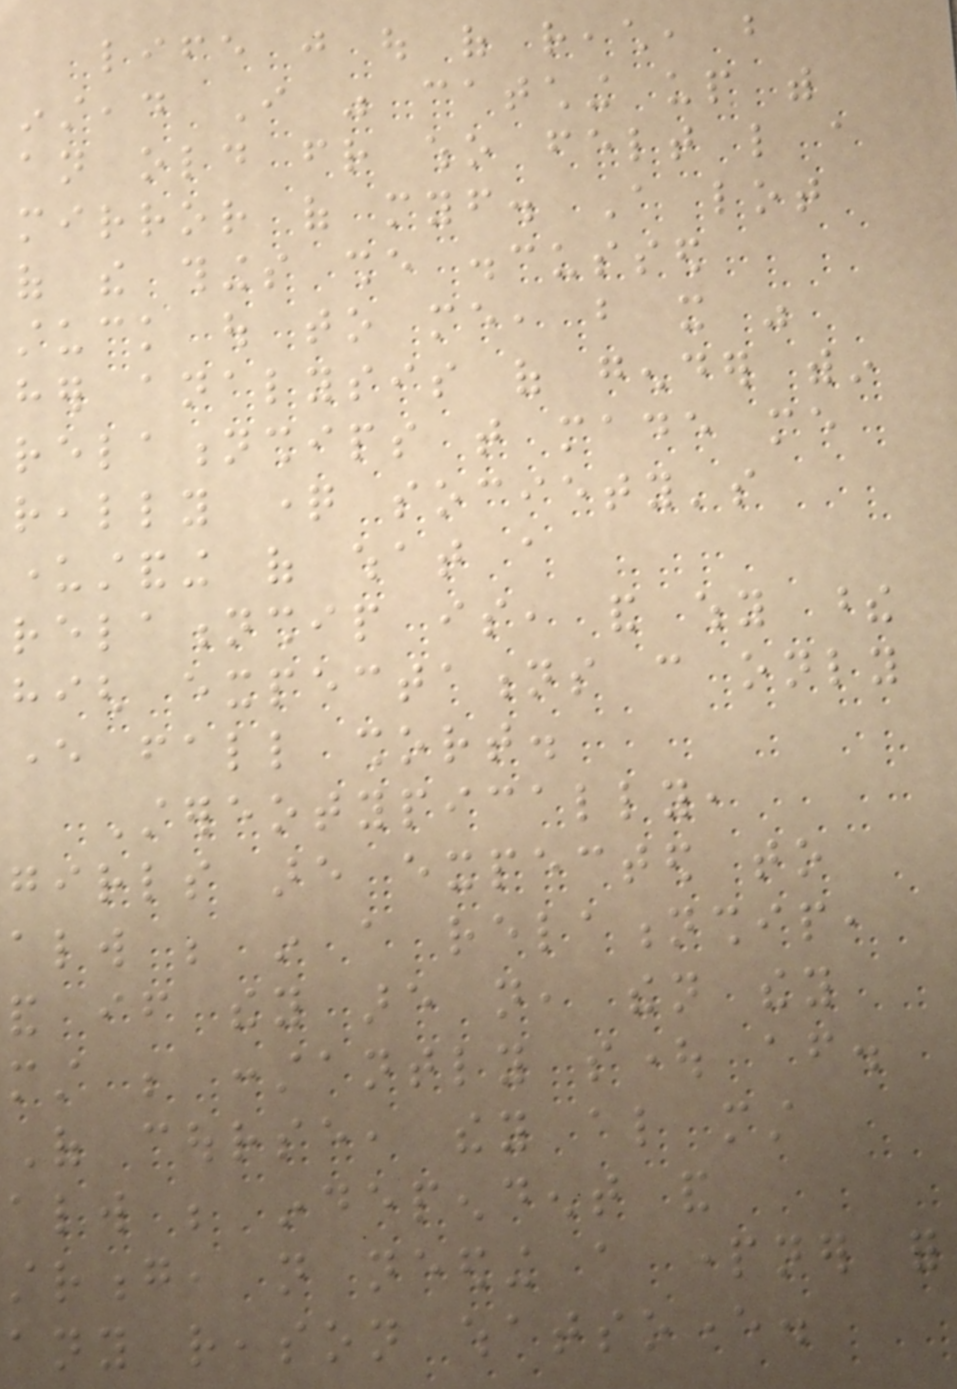life just out of reach, but
instead I was catching up with
an old friend who felt like a
mirror of myself. A lot
of the things she discussed
stuck out to me, but it was
her analysis of gender within
relationships that made me
really question society's
understanding of what a
relationship is, and why these
high expectations can only
ever fall short.
Stereotypically,
girls are expected to
always be in a relationship,
and if they are not, then they
must be constantly sought after.
Of course, they also must
always be independent and
strong, not needing a partner for
any reason whatsoever.
